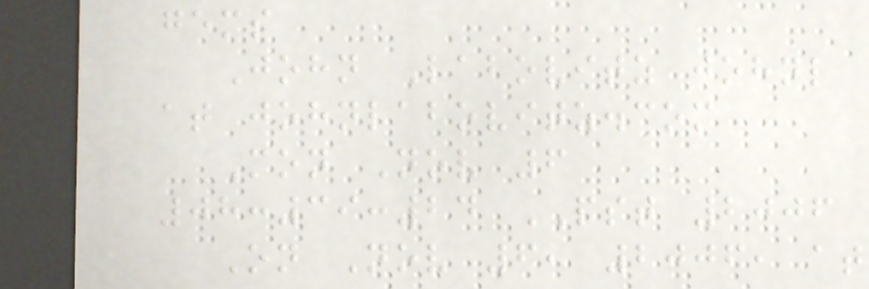gems
John Labovitz johnl
at johnlabovitz.com
Mon Nov 6
08:39:24 PST 2006
On Nov 6, 2006, at
